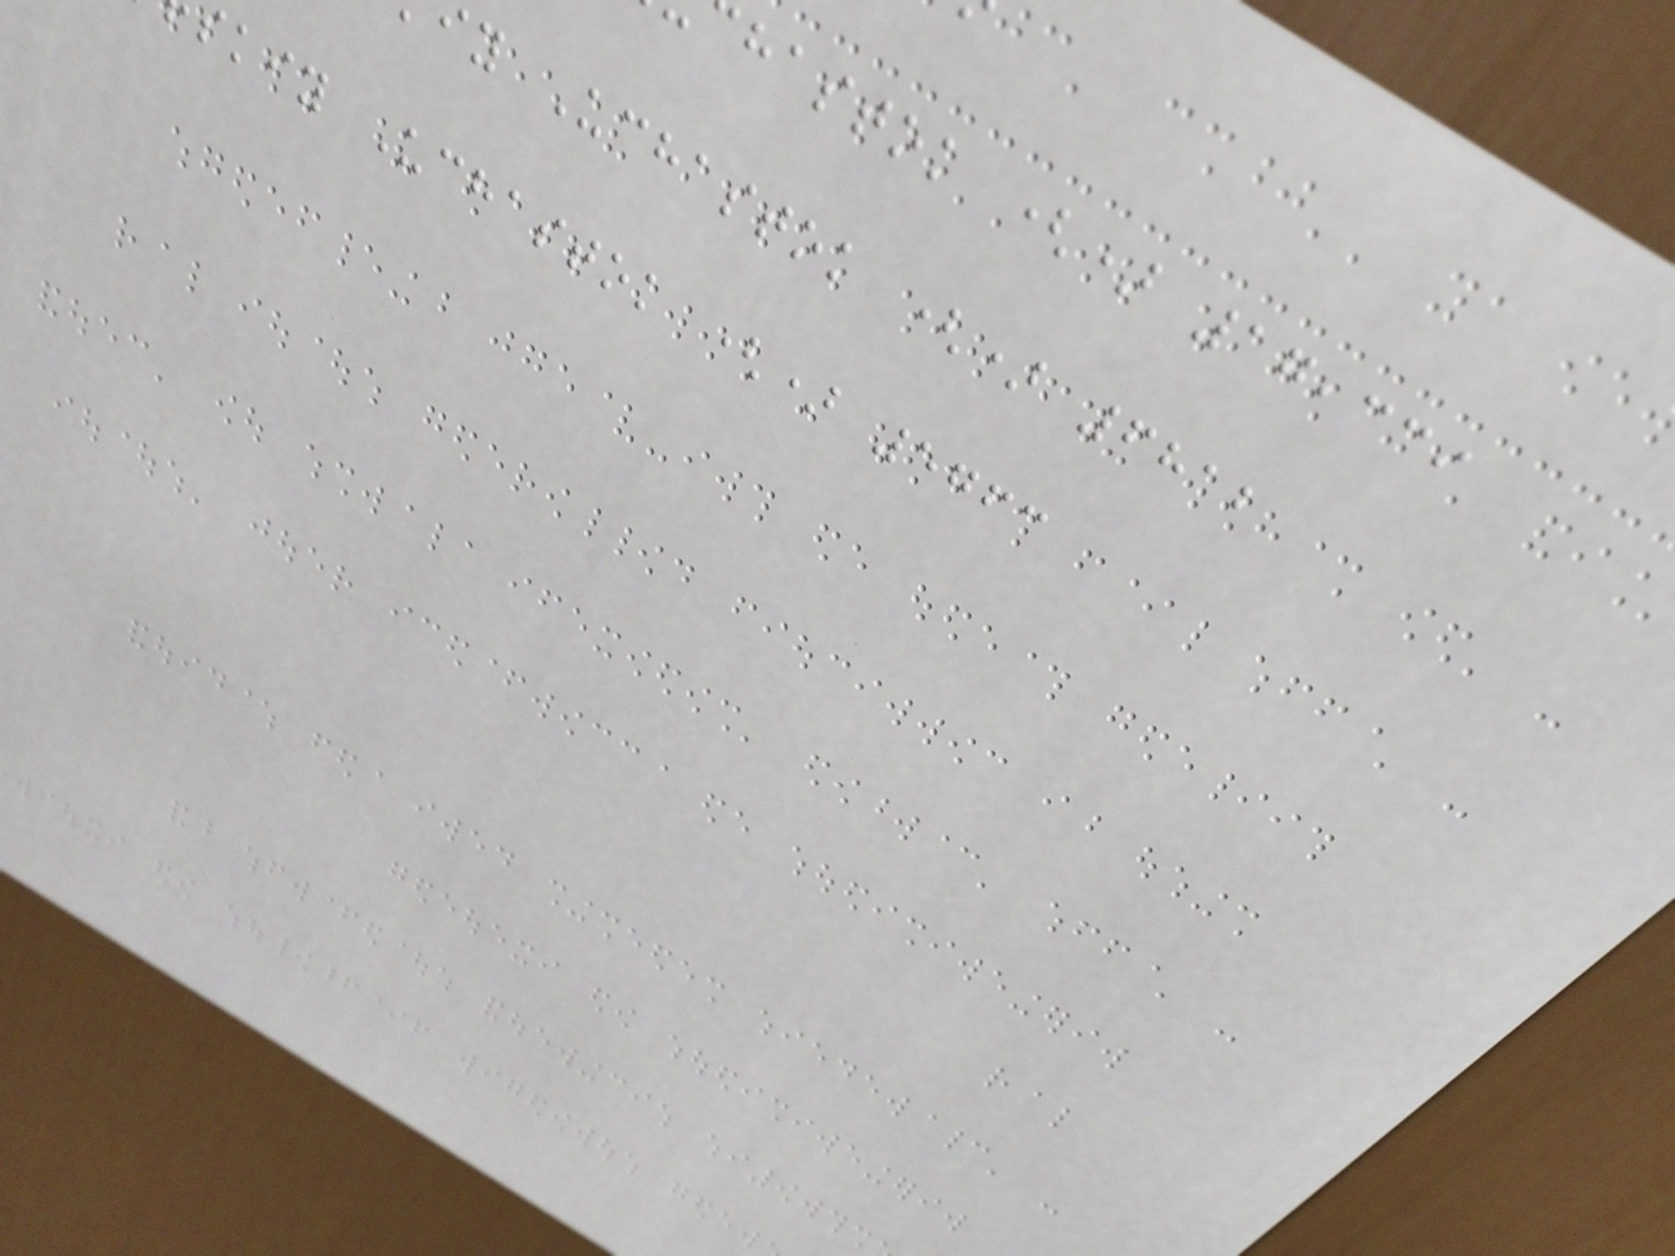hastok () 17,339
y Uchastok () 6812
skiy Uchastok () 5763
